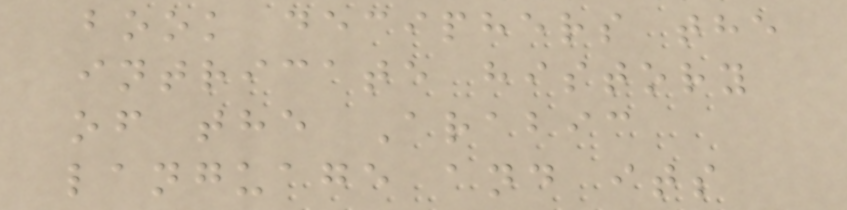book deciphers the
intricate history
of the Arabic
language and its
